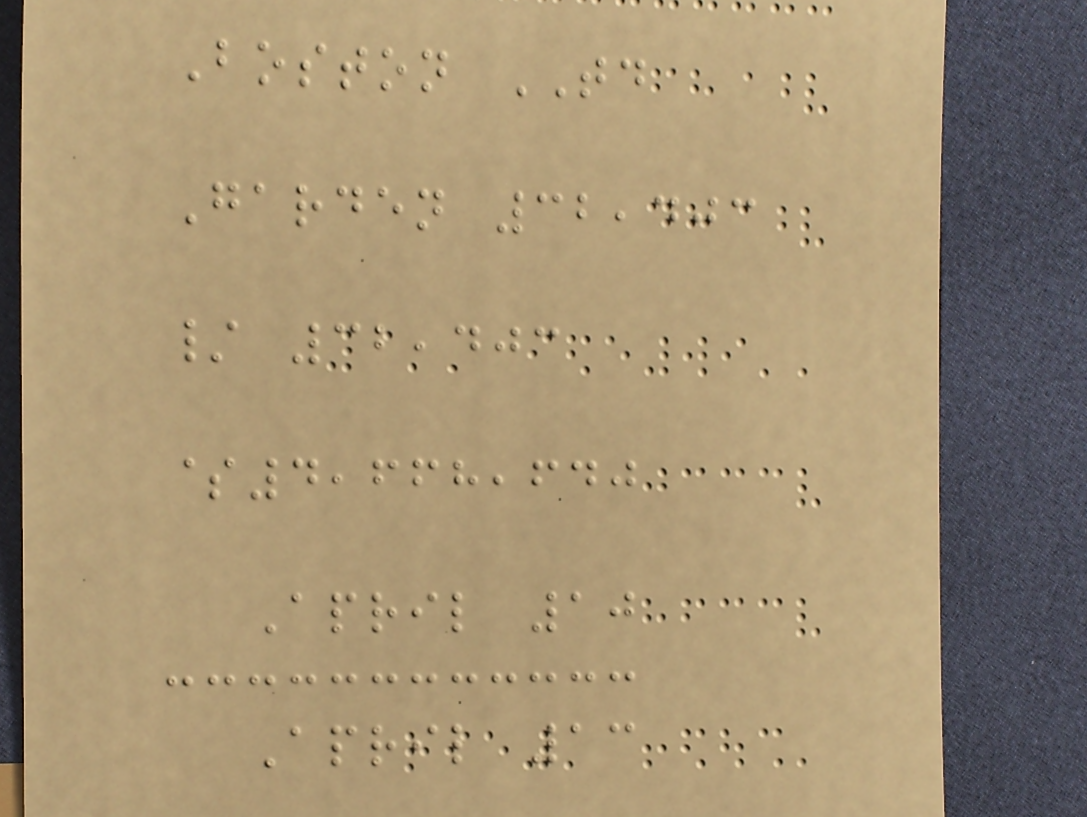Boston TD
Garden 32,403
/ 32,403
$4,668,640
April 10
April 13
